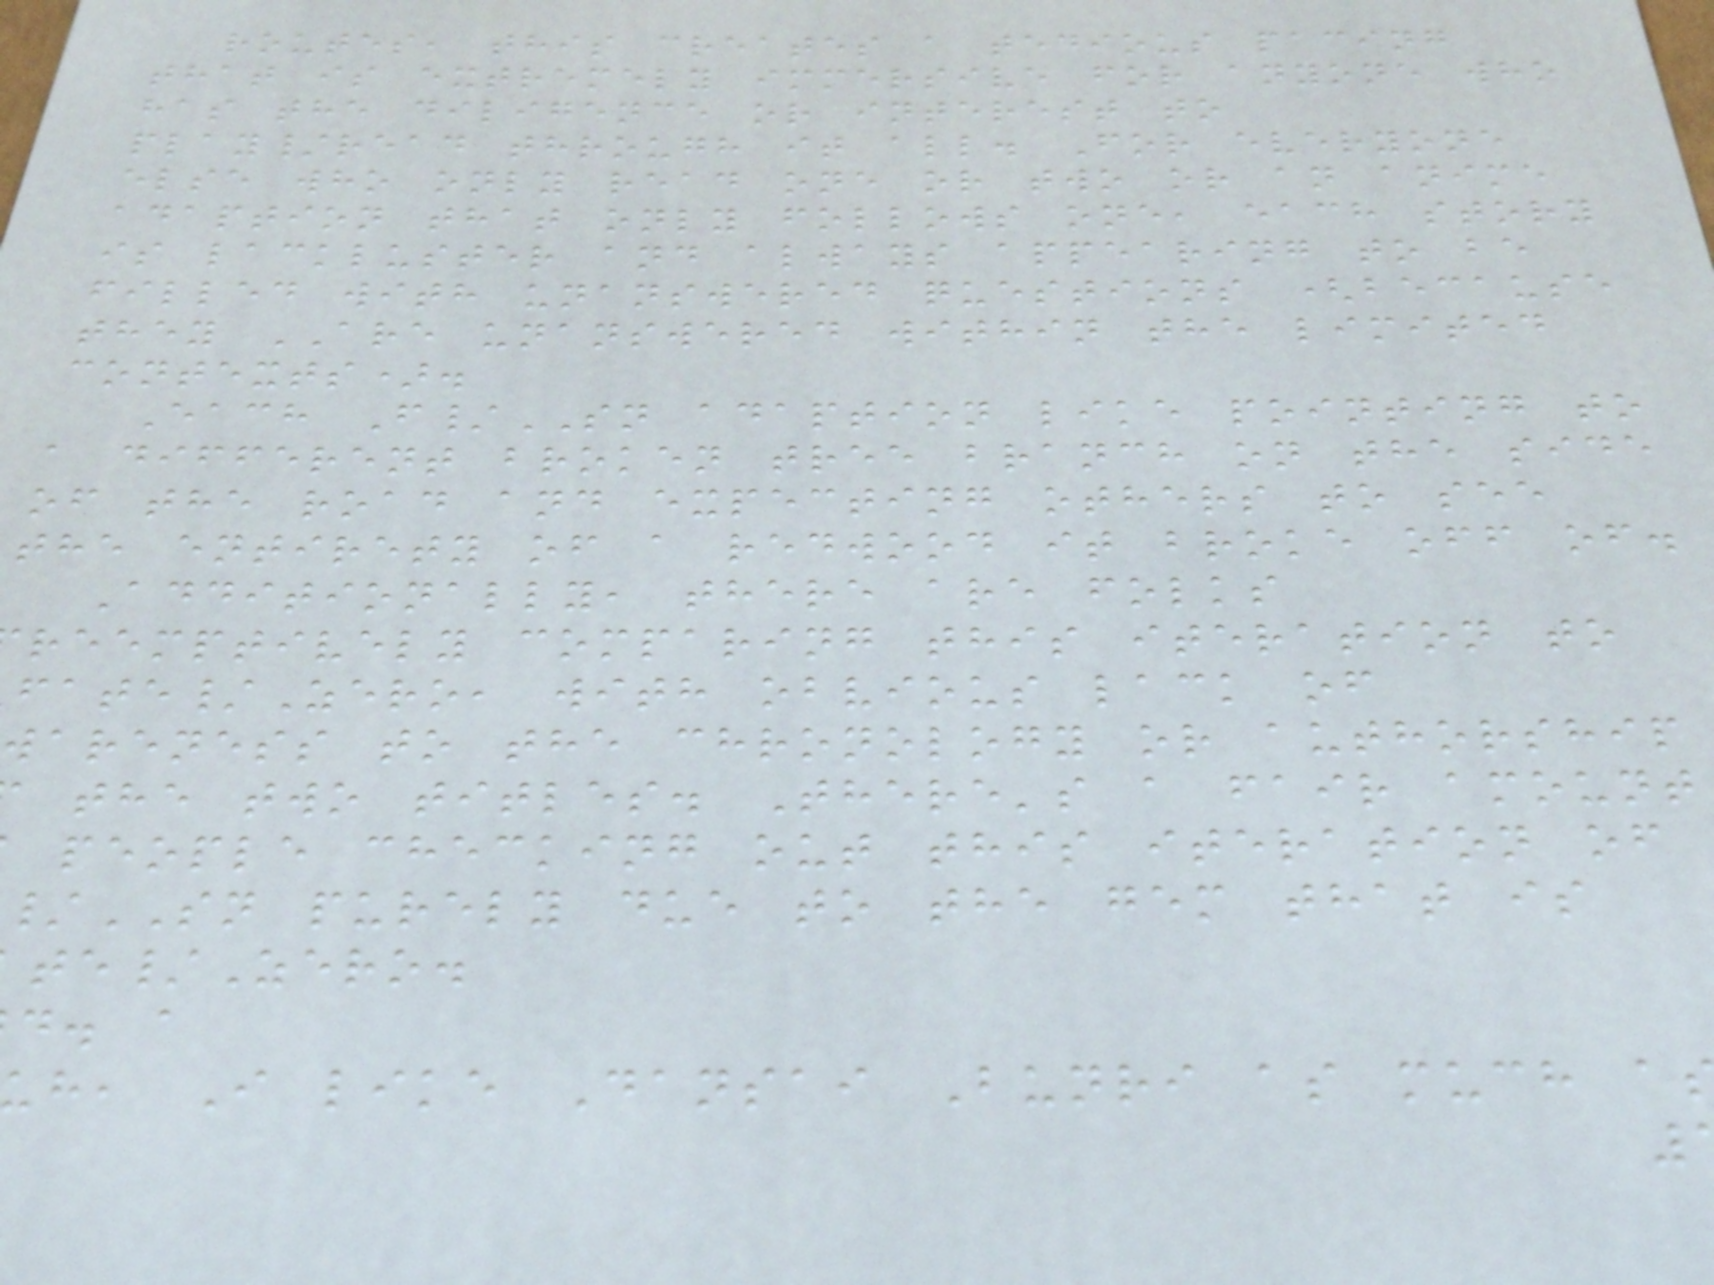routes, this creates a tedious pacing
that is extremely immersive for anyone who
has the diligence or interest to
play/read through it all. For everyone
else who only read one or two or an anime
adaption that only follows one, each story
is lackluster and always appearing to be
filled with unanswered questions (because
they ARE unanswered within the limited
contexts).
Each F/SN adaption like pointing to
a different broken tree branch on the side
of the road and expecting others to see
the entirety of a redwood it broke off of.
Additionally, there are folks
reemptively comparing this iteration to
ate/Zero, with obvious lack of
wareness to the chronology or authorship
the two titles. There's a fair amount
people checking out this iteration of
/SN purely due to the gem that is
te/Zero.
d. a
h, I like Dansai Bunri as much a
